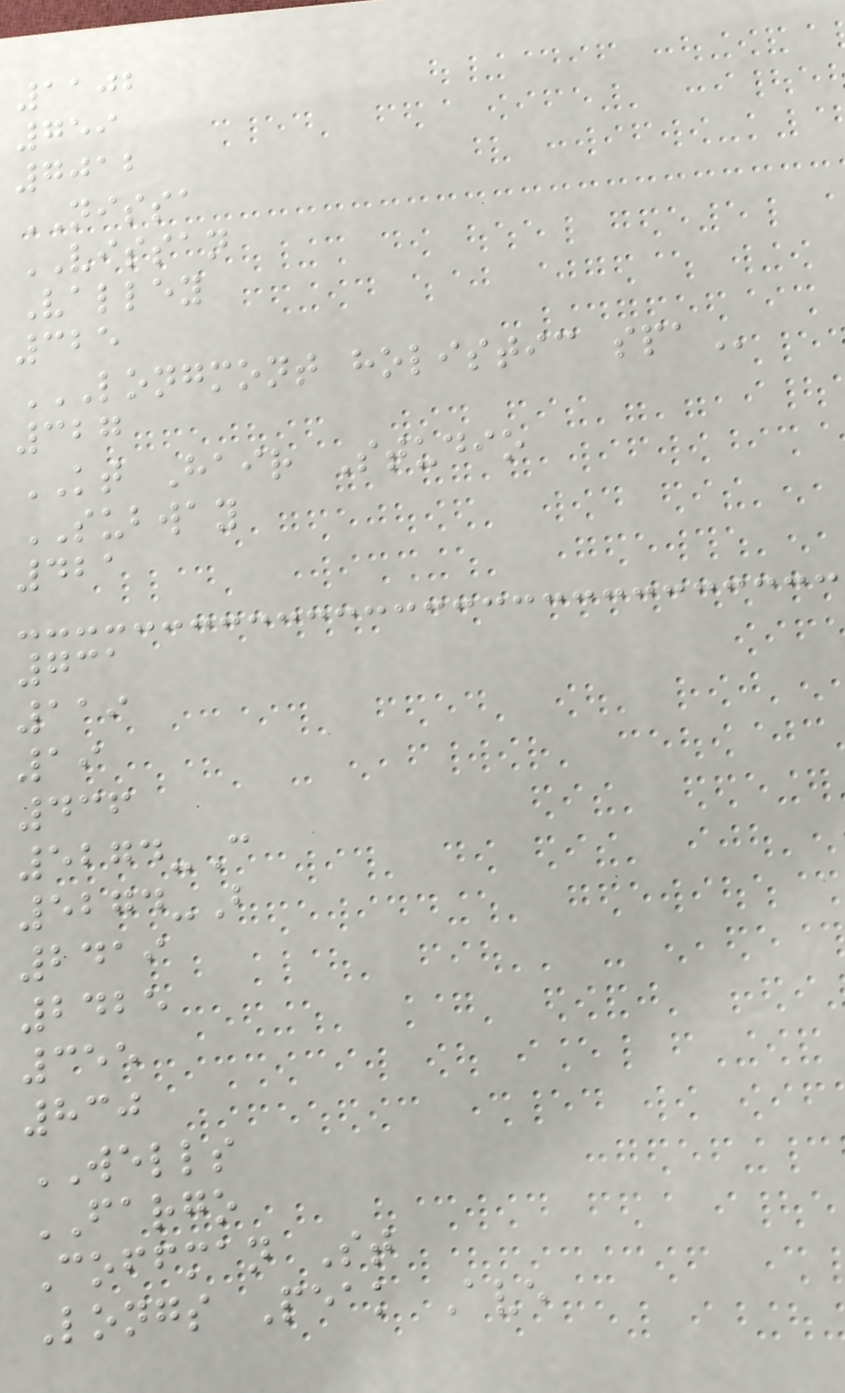1102
759
7012
NISSA
VISSAN
Valley
325
LONGMONT HOLISTIC SPA
327
KT Hair Studio
SUBWAY
421
731
119
19
436
5274-C
5274-B
2419
2425
355
830
WELLS
FARGO
Coffman St
Longs Peak Ave
